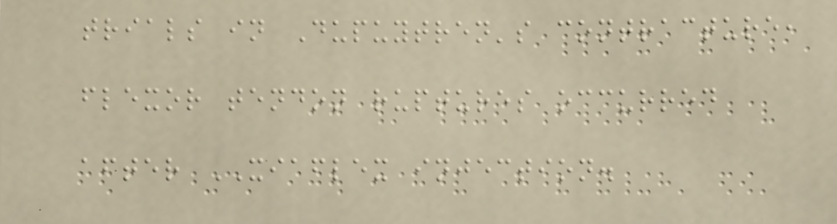trials in Dupuytren's contracture,
flexor tendon ruptures occurred
after XIAFLEX injection.
